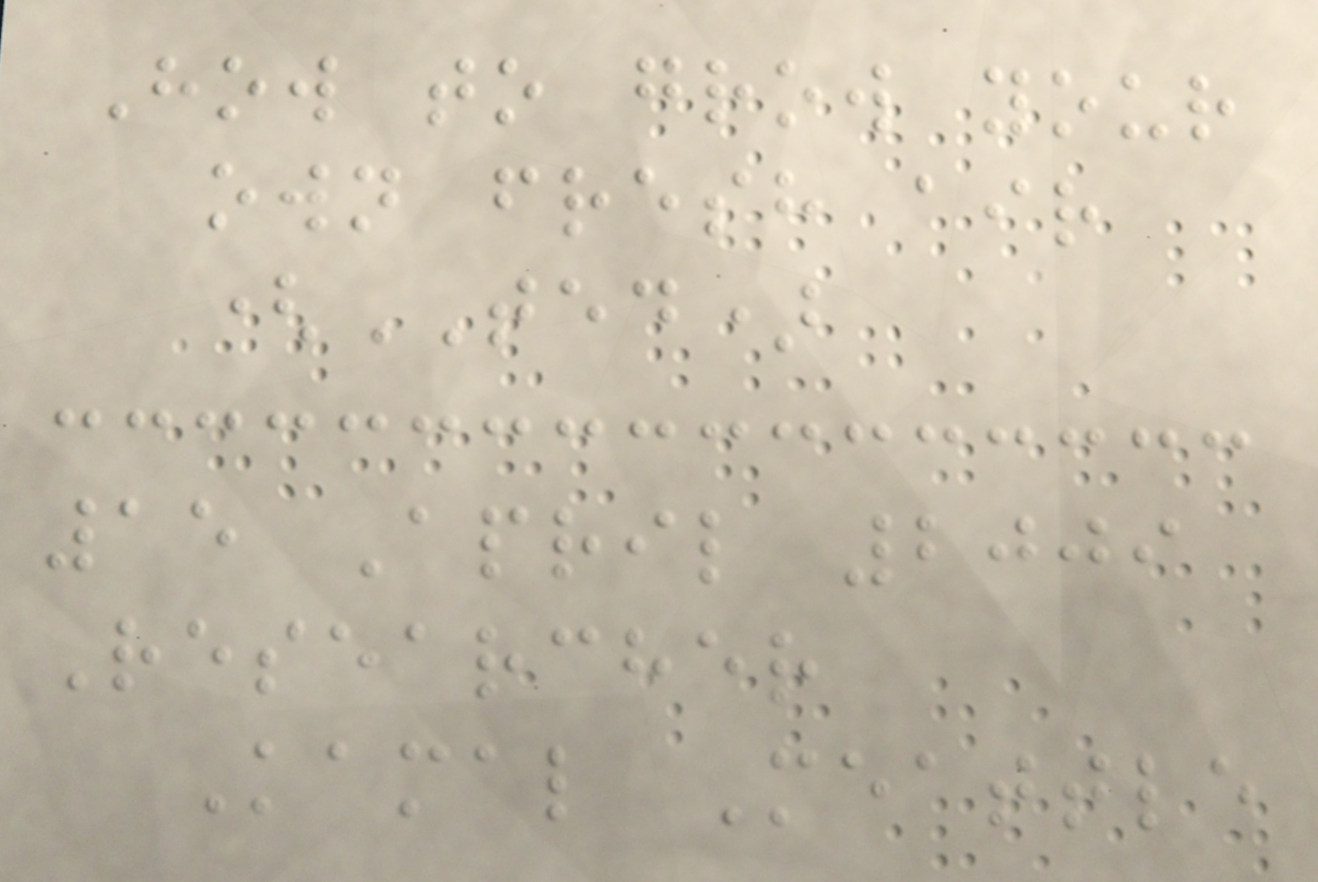How to grow your
own fresh air
(TED)
15 April 2009
Researcher
Kamal Meattle
